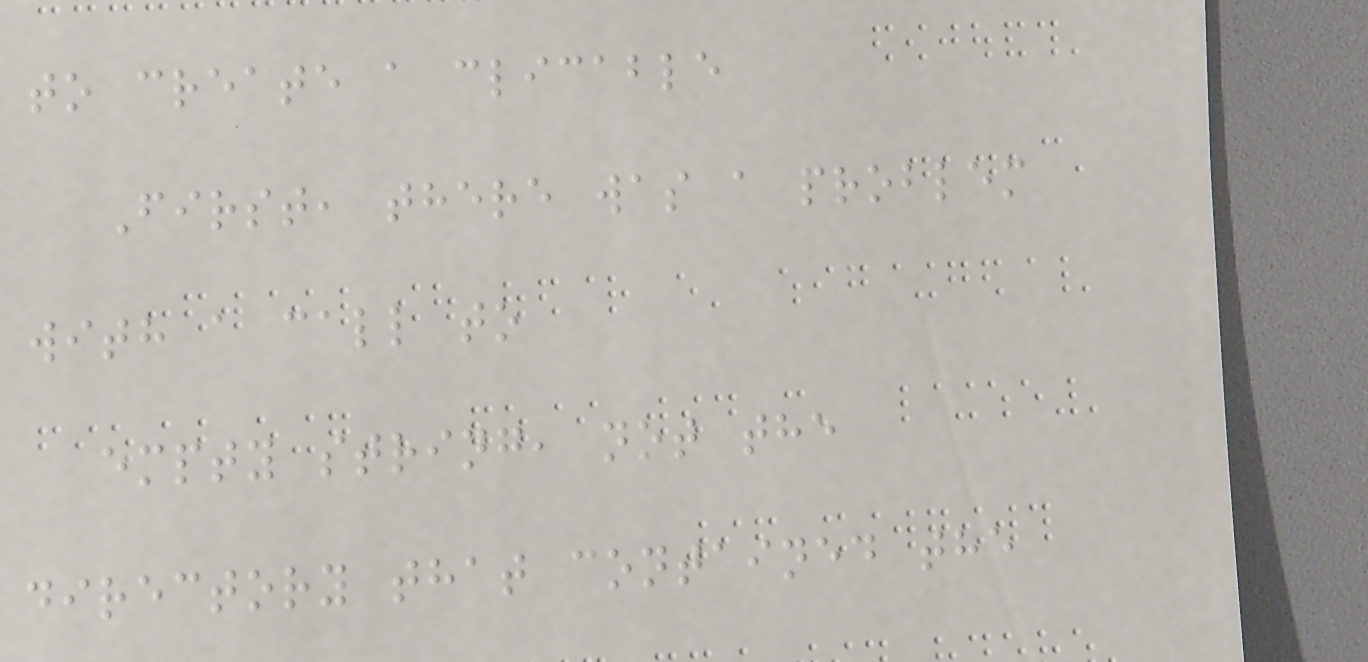to create a clicable
First, there was a problem
with a call to
empty string, not the
directory that contained the
